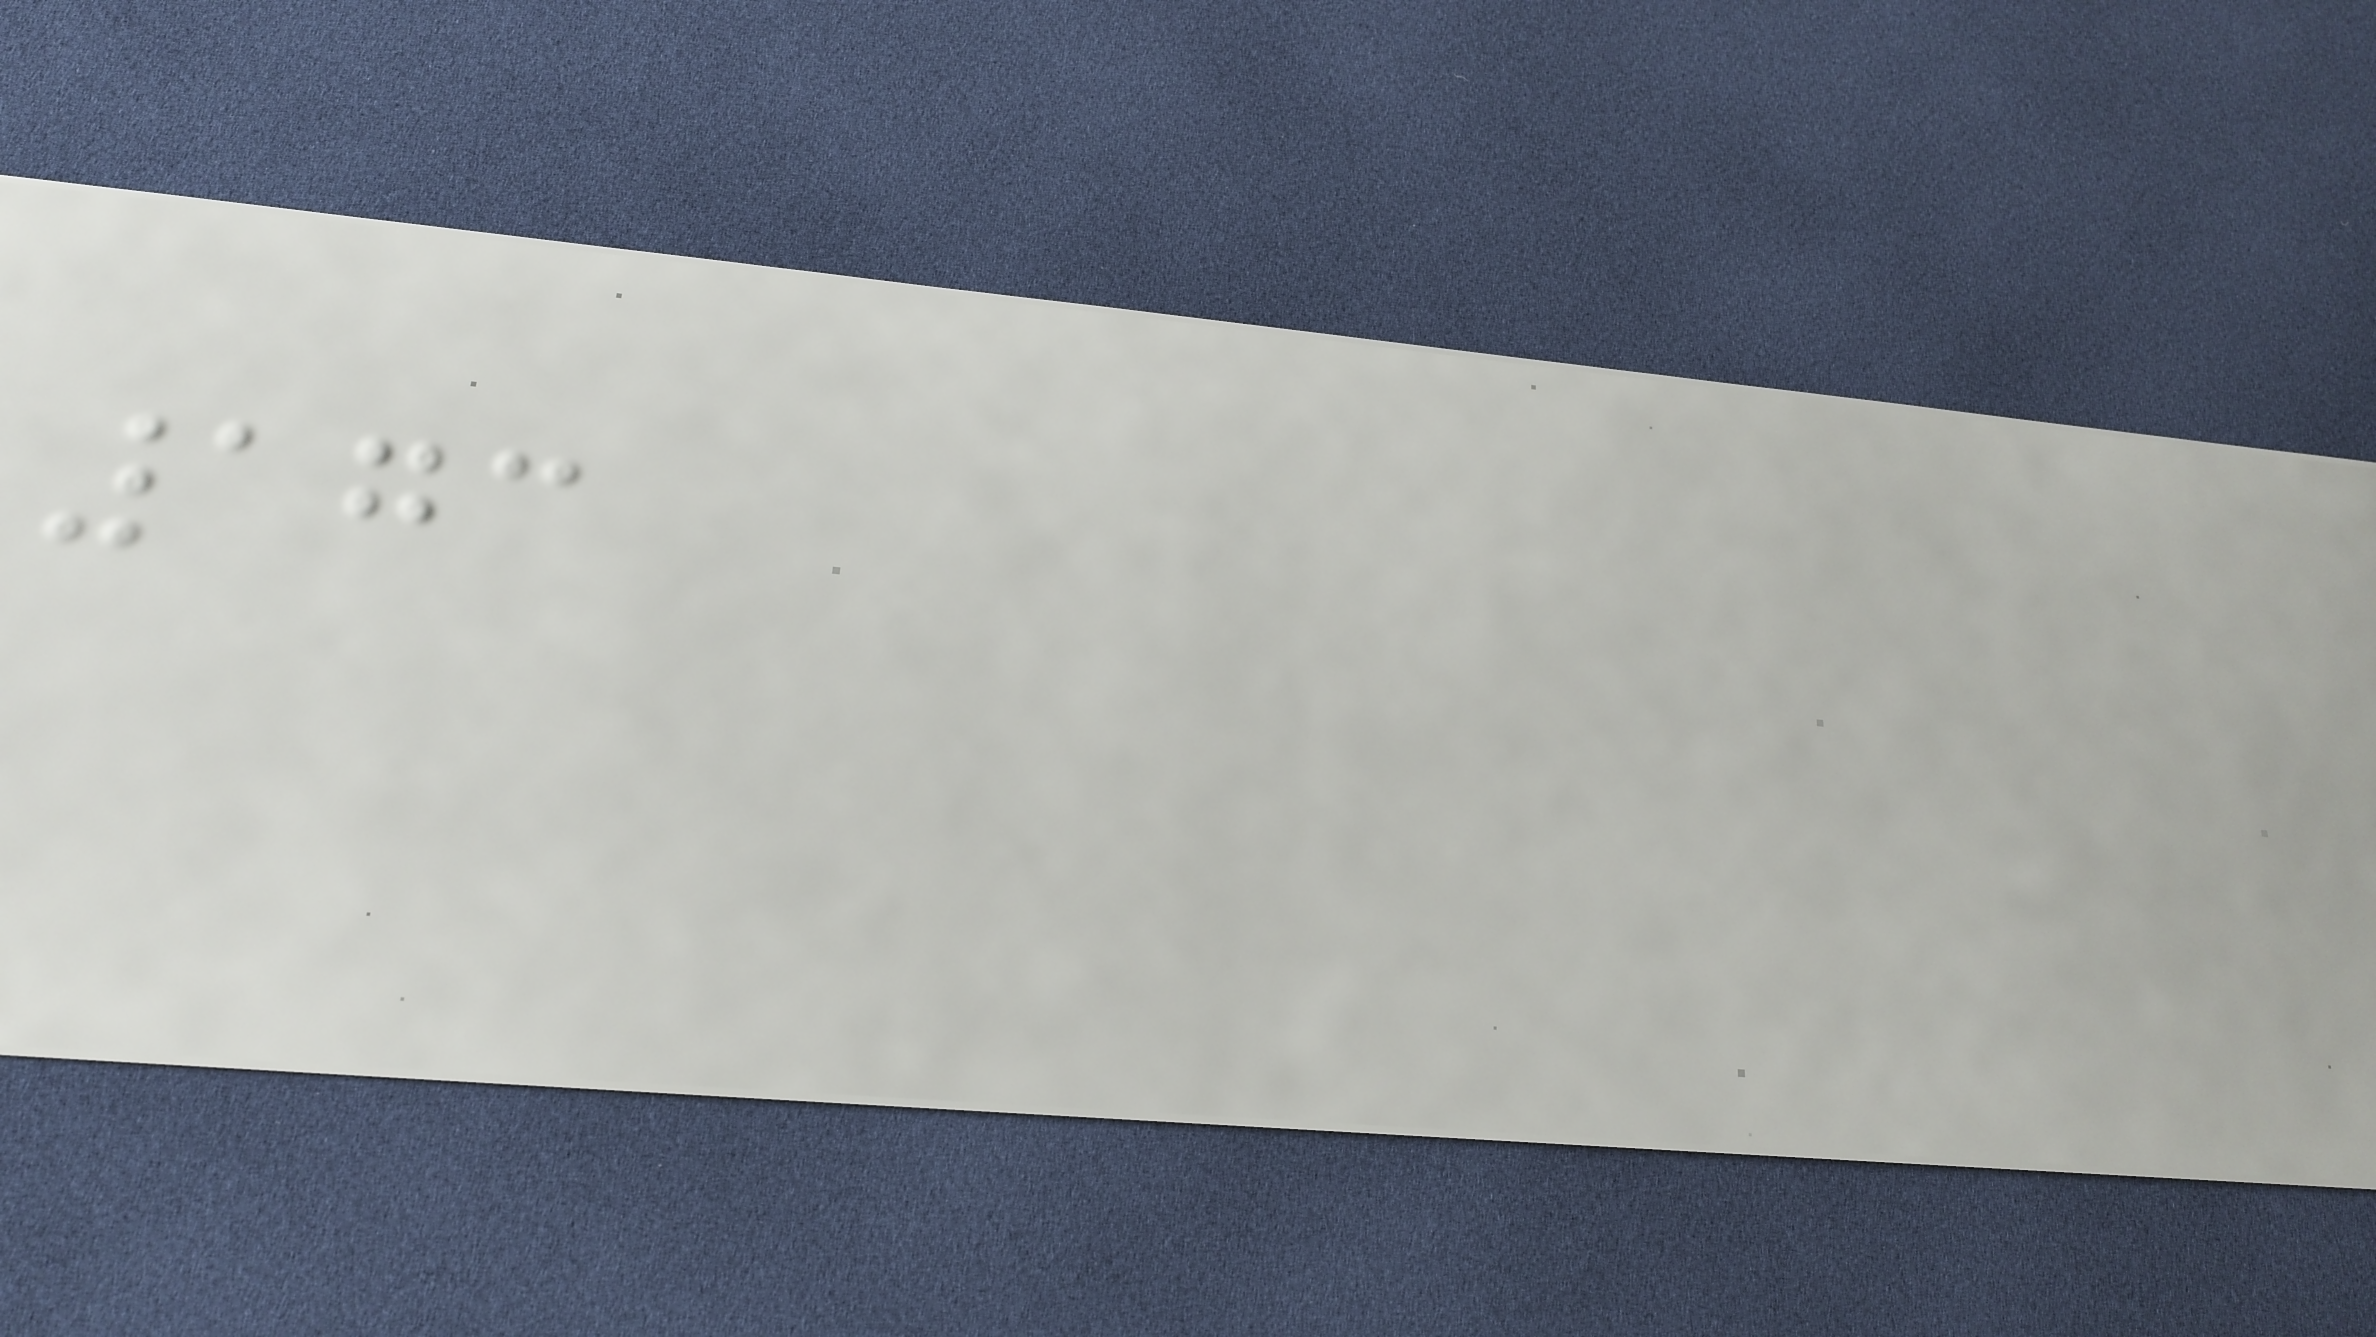173
